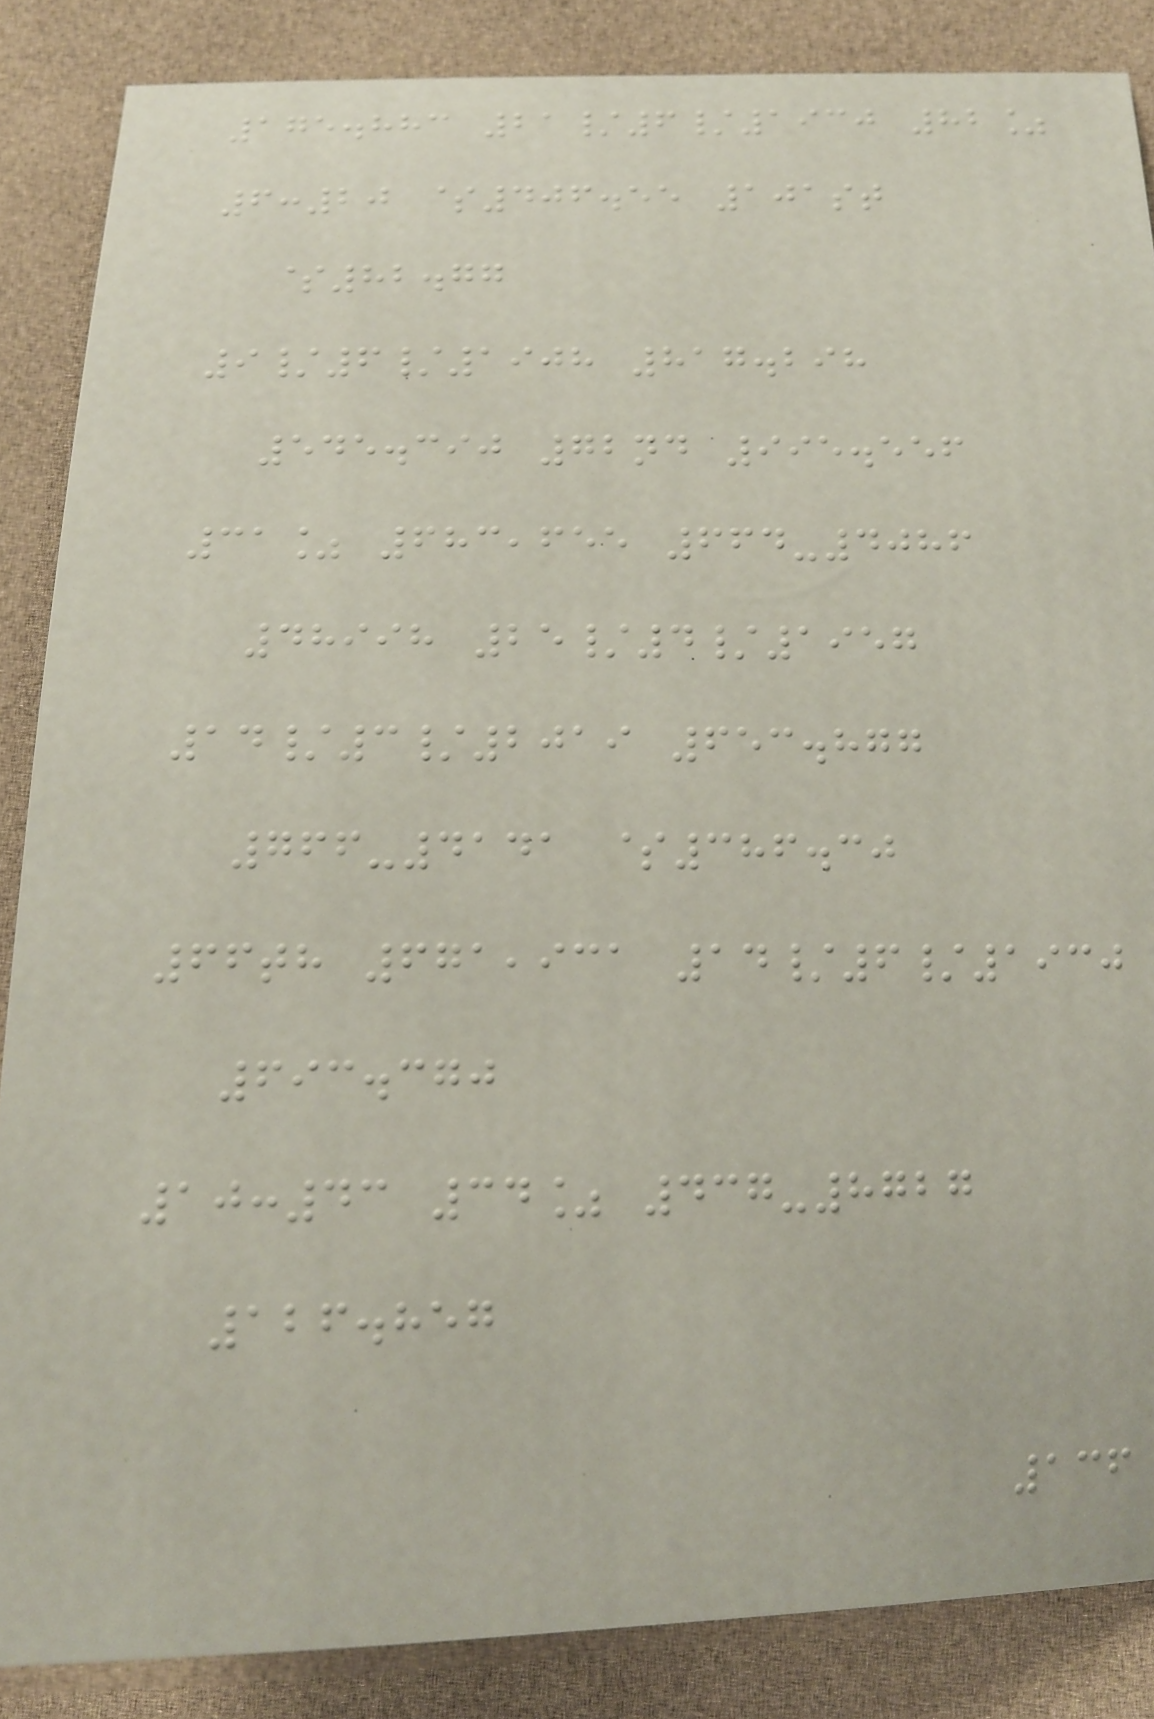175.883 21/6/1930 82%
6:20 $406.55 101st
$82.77
9/6/1908 817.298
545.390 72nd 995.556
31% 683,655 664-4086
48998 25/4/1957
14/3/2019 653.877
766-4141 $386.30
66th 671,931 14/6/1930
693.370
10:43 34% 437-8727
126.857
136
